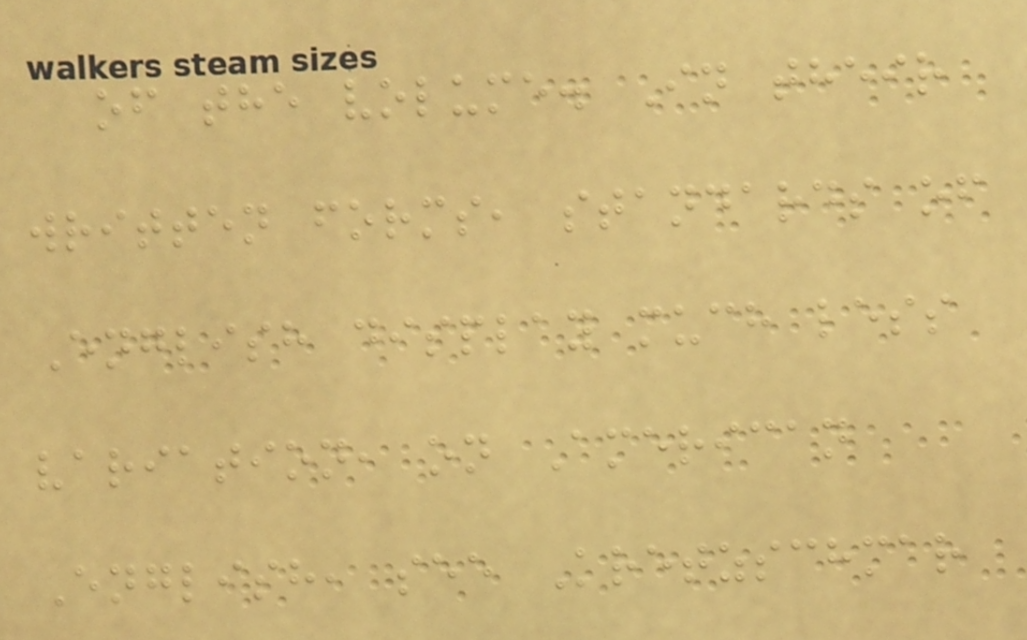of the volume. In their
written forms, standards of
English display much less
variation, on American
English, see Kretzschmar
